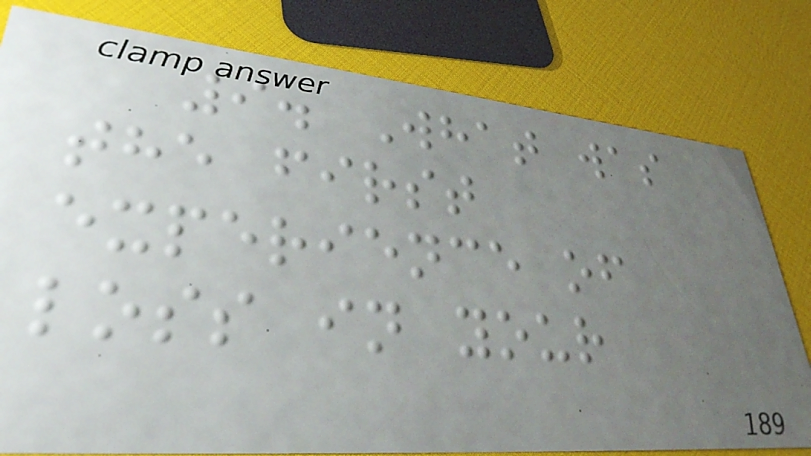9. What was
the first
experience of
loss in your
